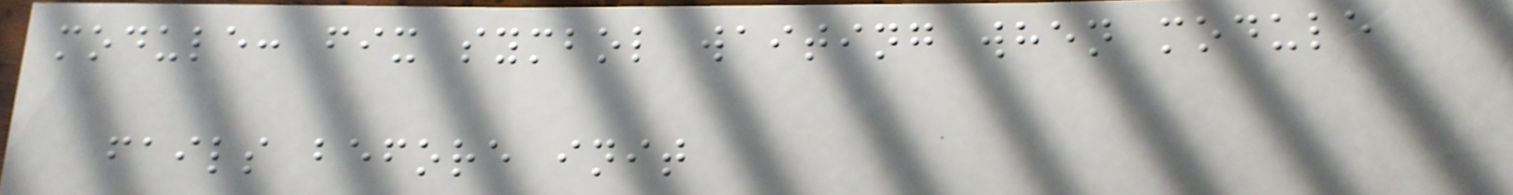module: fix symbol waiting when module
fails before init
